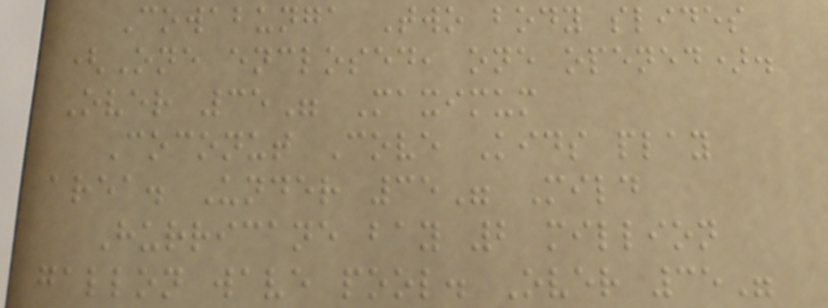Cowabunga Two body slides
(One enclosed, one opened).
Over 35" Maximum
Coconut Cove Kids play
area. Under 35" Mild
Hurricane bay 2 million
gallon wave pool. Over 35"
